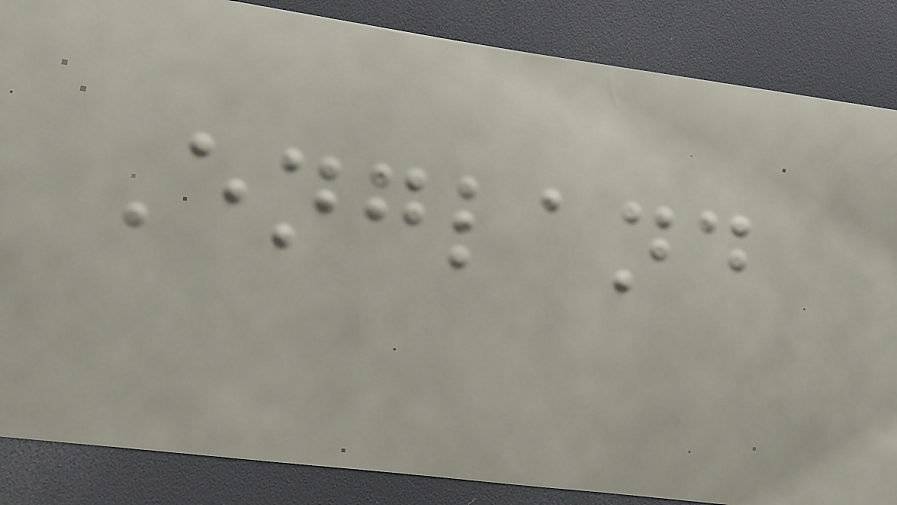England
